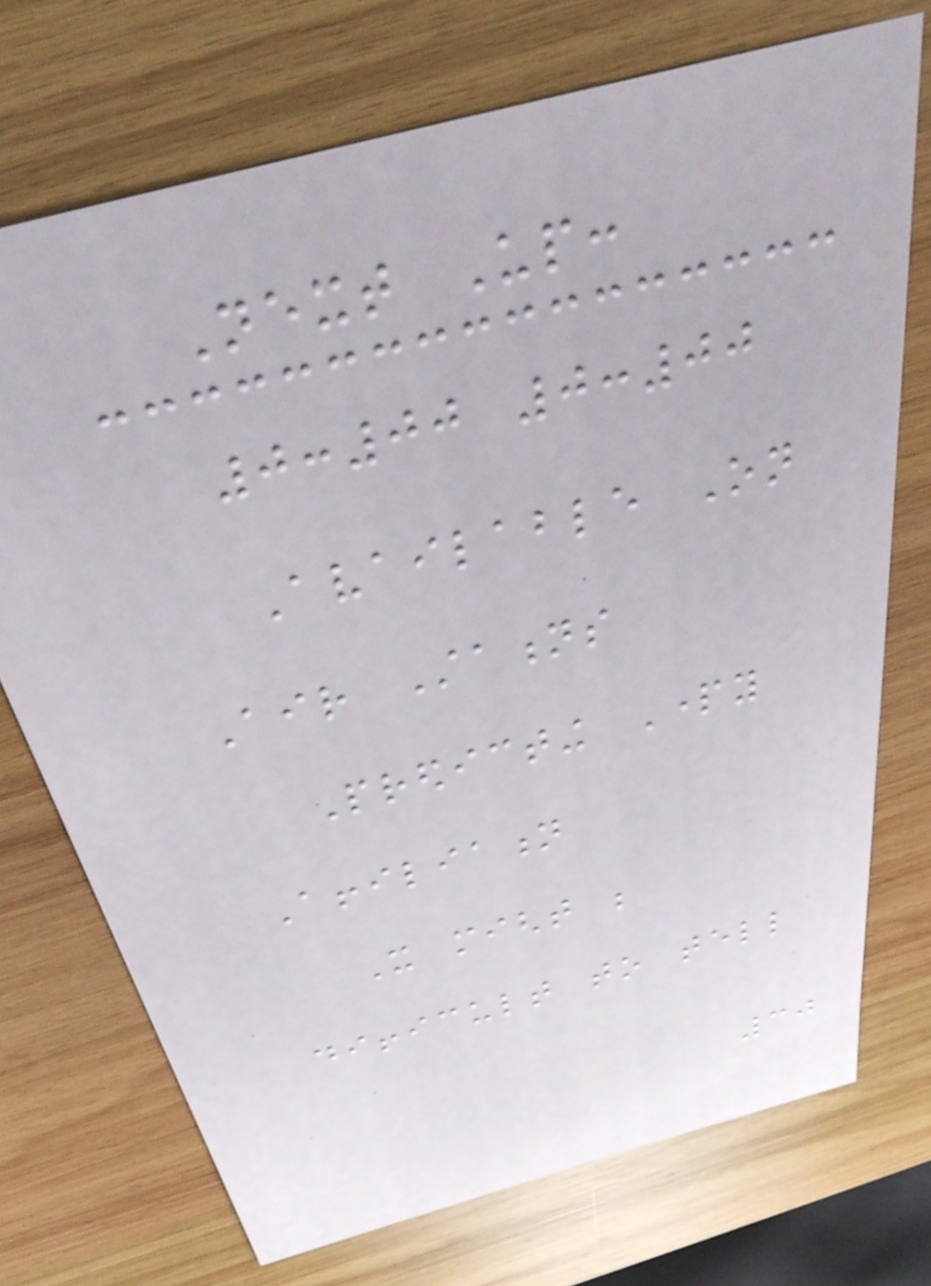Next Up:
0:00 0:00
Available On
Air Stations
Predicting Party
Affiliation
It might be
difficult to tell
30
